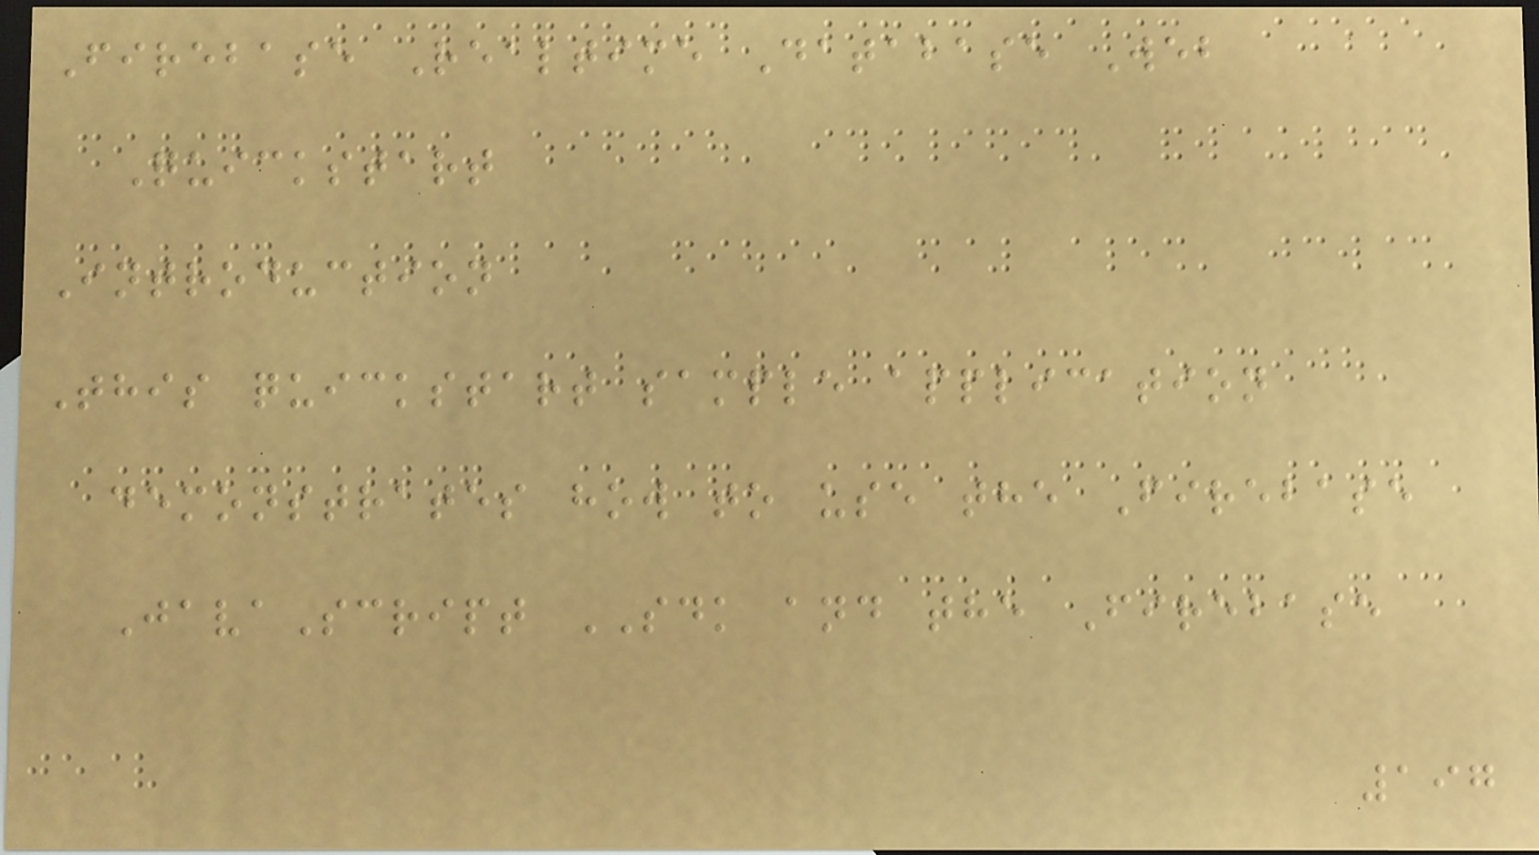Firebase Realtime Database Web
Quickstart
Introduction
This quickstart sample application
demonstrates how to use the Firebase
JavaScript SDK and the Firebase
197
